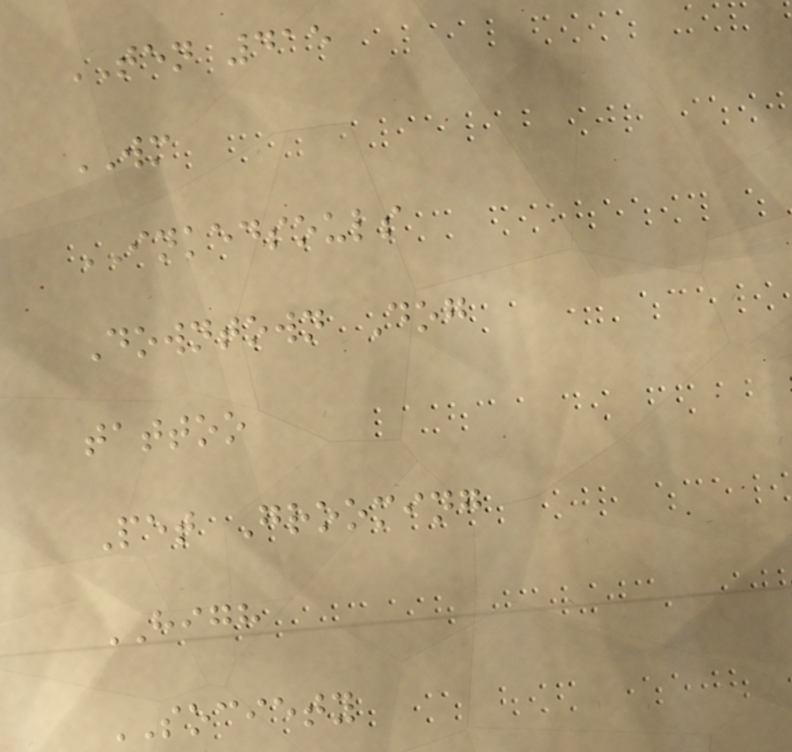TEN 415
WM
INKEDSOULS
Downtown Dog
tattoo
Pet Grooming
HIGH
SOCIETY
